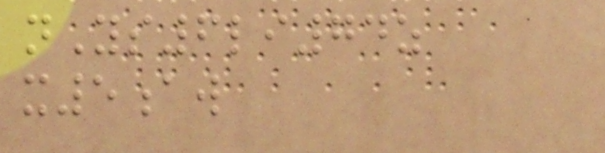nYs6li74z
x5aw
